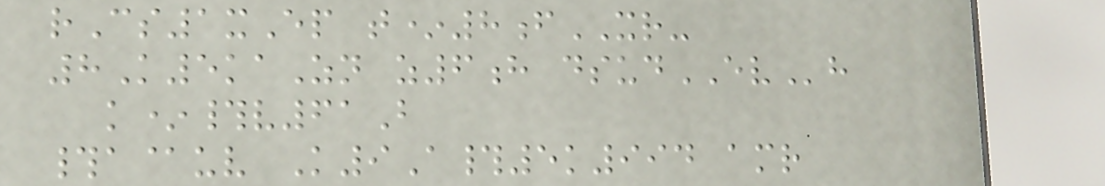rCs1xEp t*8fXR-
8K5kaZn z6h dsudEVh
k*#v61B
#a@uv K9A#5k994 amr
